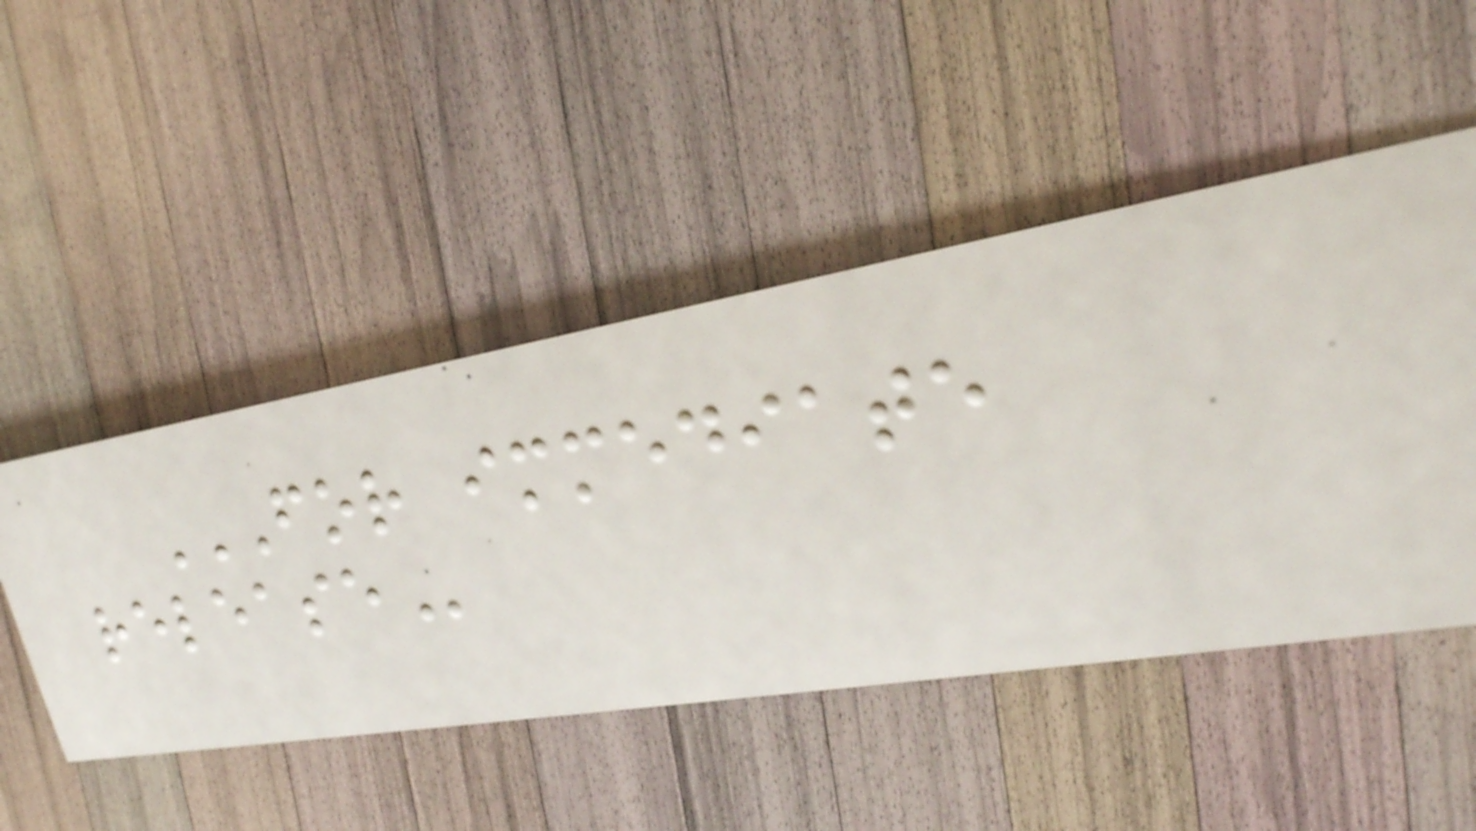FOR IMMEDIATE
RELEASE
